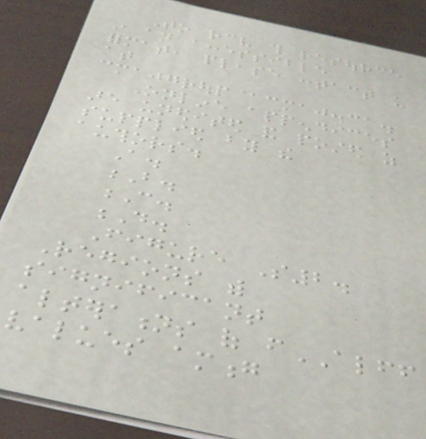To receive this resource
in an accessible
format, please contact us
at
cmajgroup@cmaj.ca.
Online appendices
are unedited and posted as
supplied by the
authors.
A.
B.
C.
D.
Figure S2.
Regions with
significant
alterations of fALFF
values among
